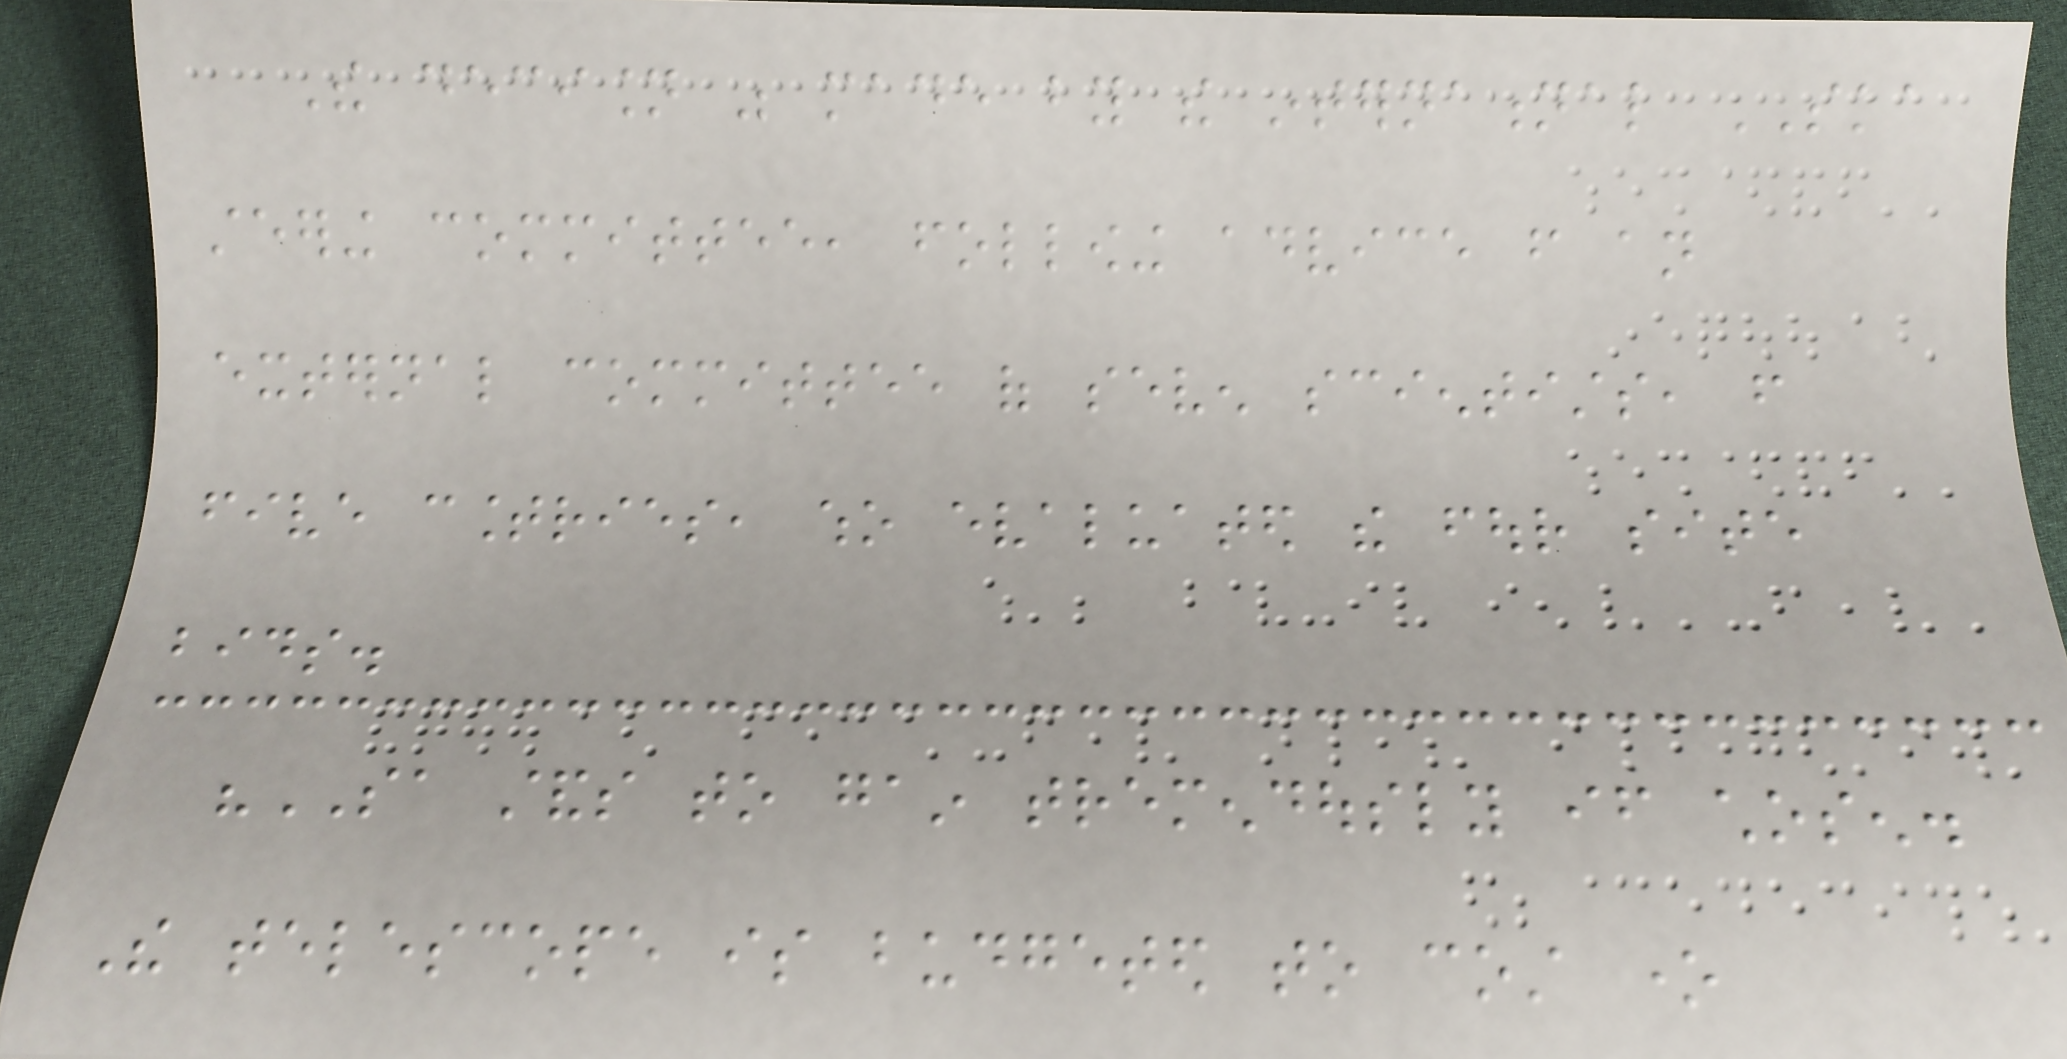The decision was made by the international SKA
steering committee, following advice from an
external committee of seven scientists, from
five countries, who evaluated the four site
bids.
"SA stands to gain tremendously if chosen.
The telescope is budgeted to cost one
